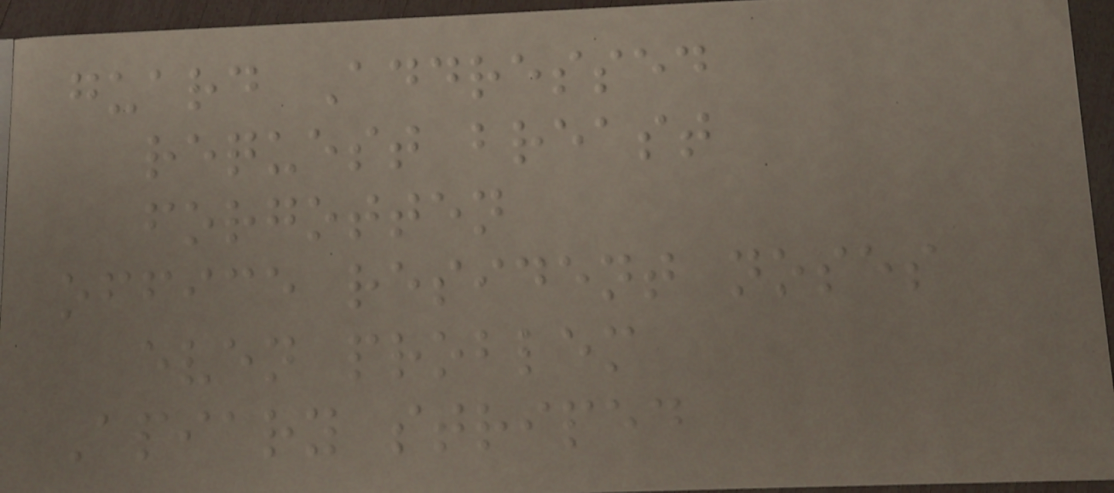guard Addressed
request breast
forgotten
office resident noses
even problem
Apiary striped
